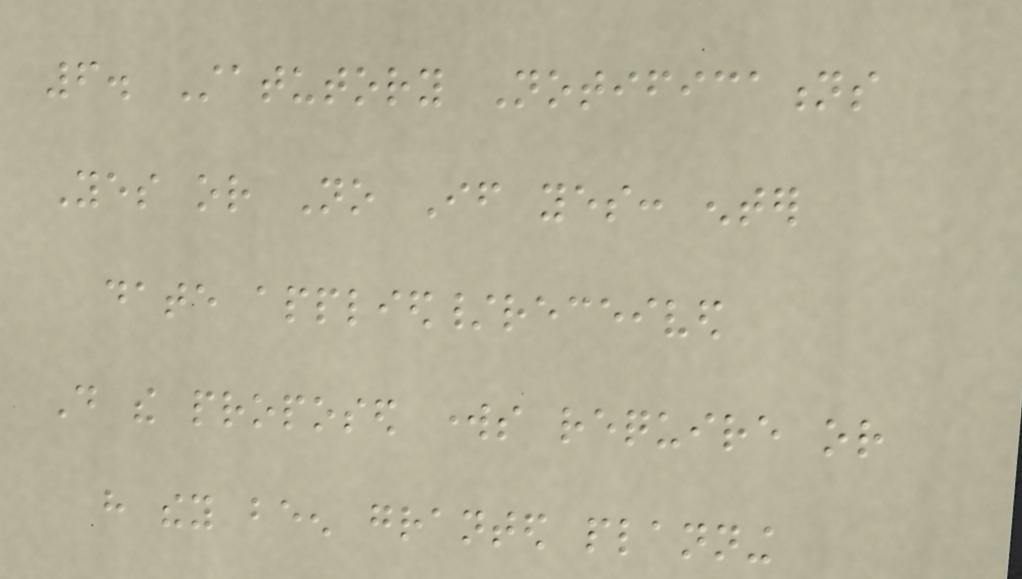6. Statutory Notifications
Yes or No If yes: enter
date applied/received
Do the proposed works require or
have they been granted planning
